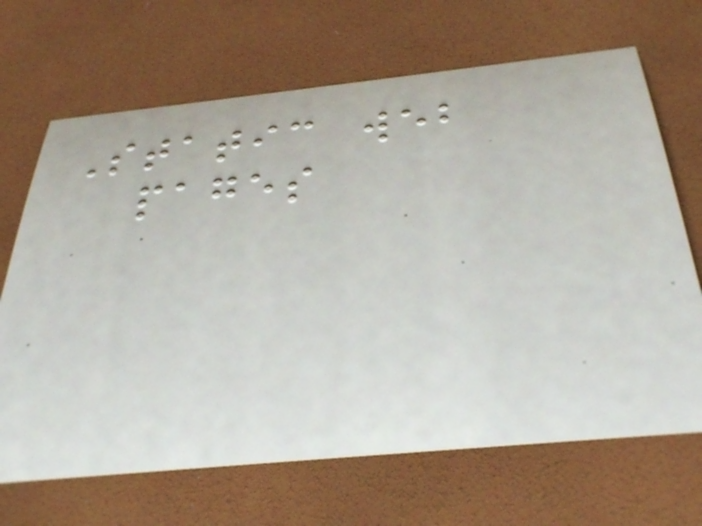Static web
pages
